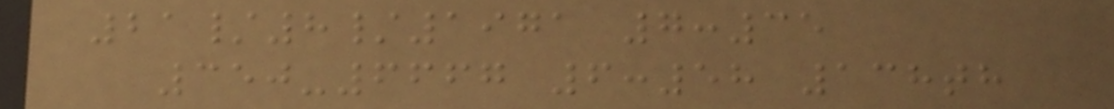21/8/1971 7:35
350-6667 6:58 138th
